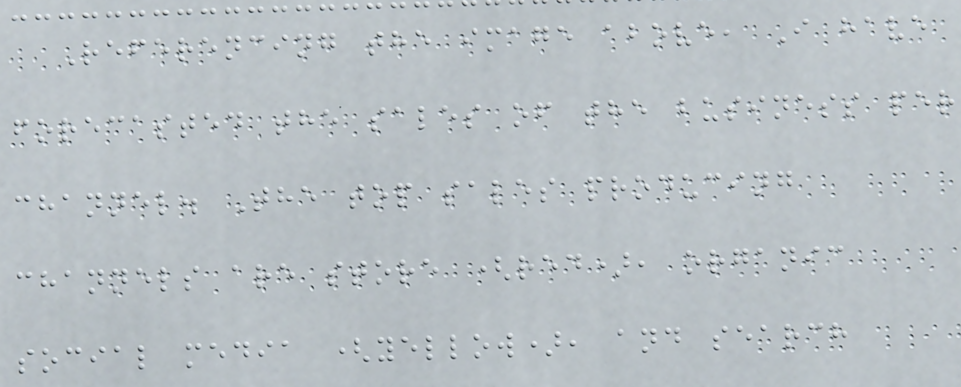Referencing the image above, I have
forecasted the sales of the business per
channel. The top sales producing
channels are store (red), organic
social media (yellow), and search
